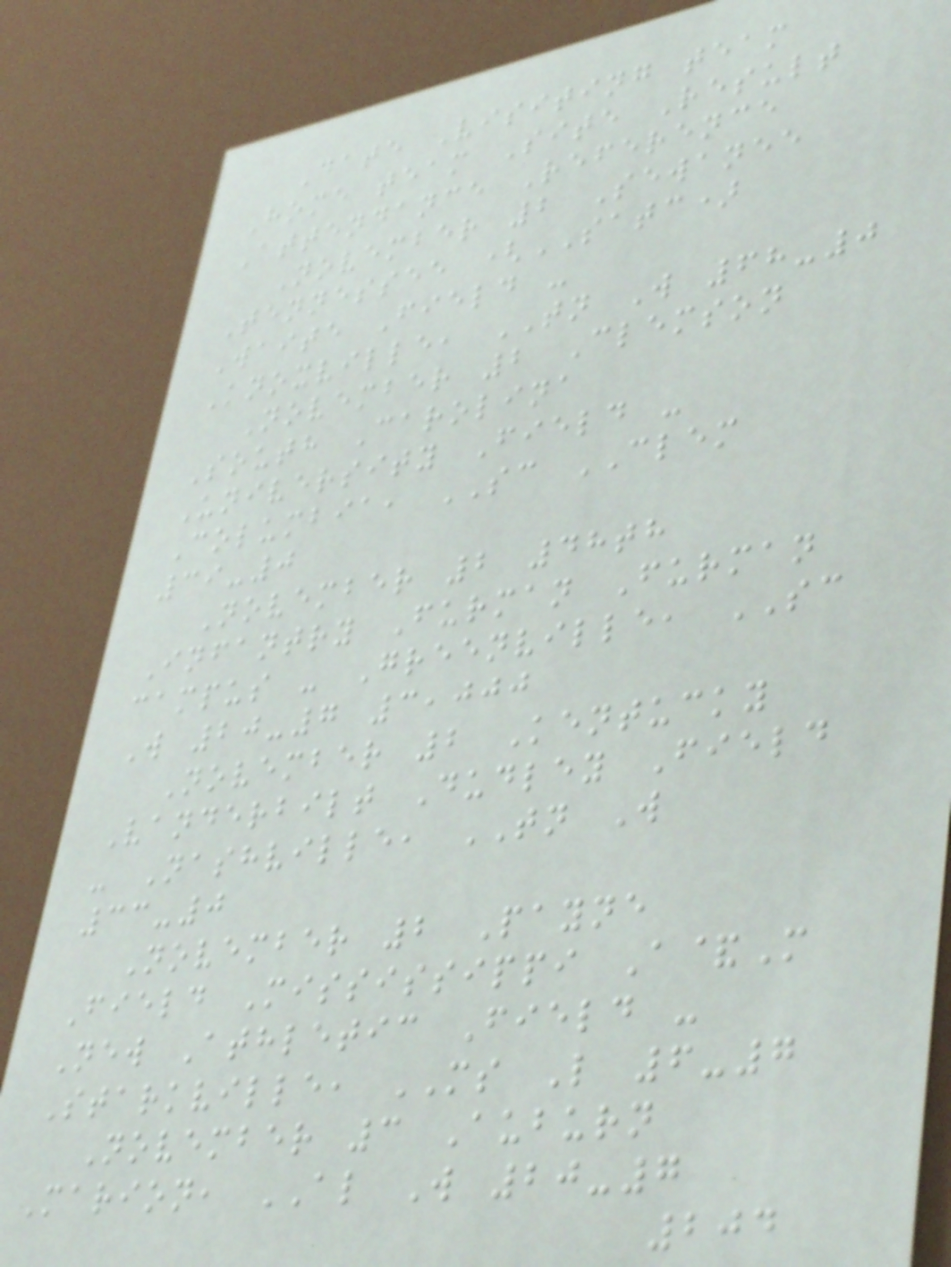Date Visiting team
Home team Site Result
Attendance Reference
November 2 Sewanee
Tennessee (SATC)
Waite Field -
Knoxville, TN W 68-0
November 2 Clemson
South Carolina
University Field -
Columbia, SC CLEM
39-0
November 2 48th
Infantry Furman Furman
campus - Greenville, SC
W 20-7 3,000
November 2 Kentucky
Vanderbilt Dudley Field
- Nashville, TN W
33-0
November 2 Payne
Field Mississippi A&M
New Athletic Field -
Starkville, MS L 6-7
November 3 Auburn
Marion, AL W 20-7
204
